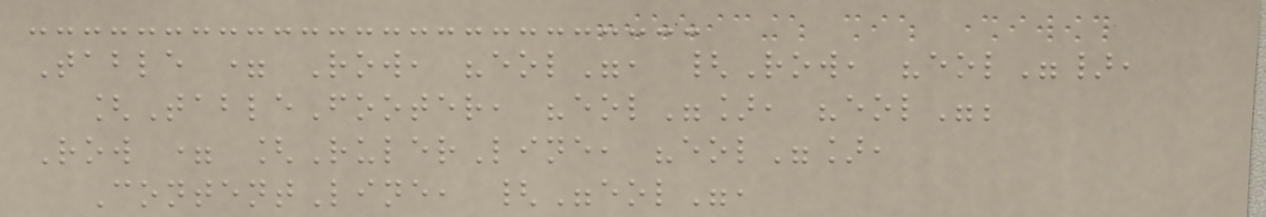Table = Row, "eol", {Row, "eol"},
[TableFooter, "eol"], "eol";
Row = [RulerLine, "eol"],
ContentLine, {"eol",
